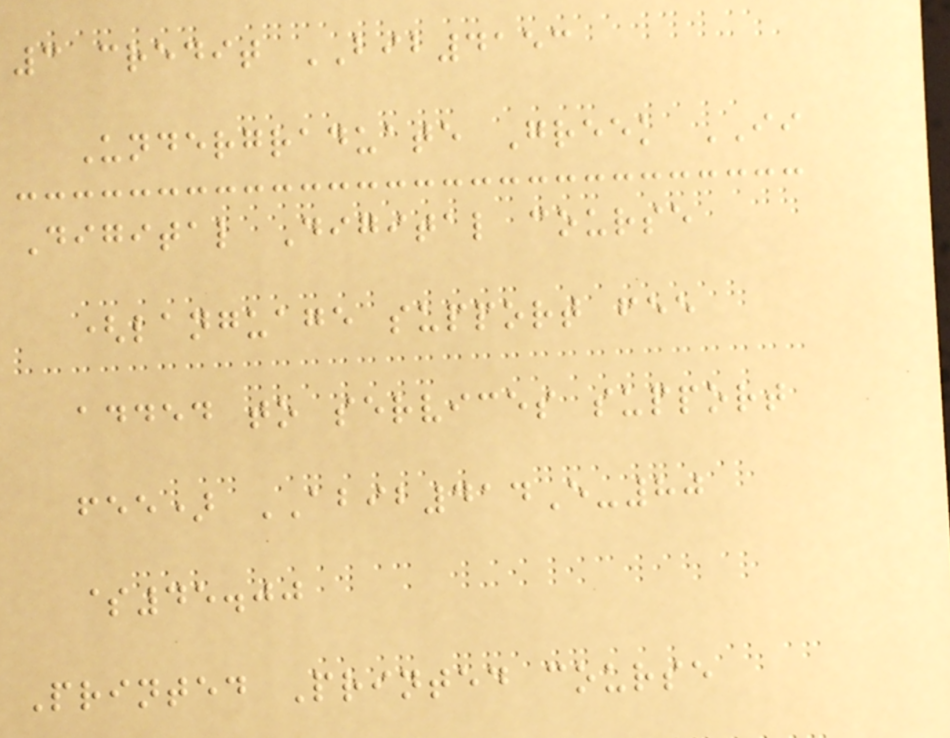3 credit BIB4153
Undergraduate Greek II
Digital Digital course
(language support fee
added to services support
fee) ABIB414E-80
$45.00
Printed Printed course
